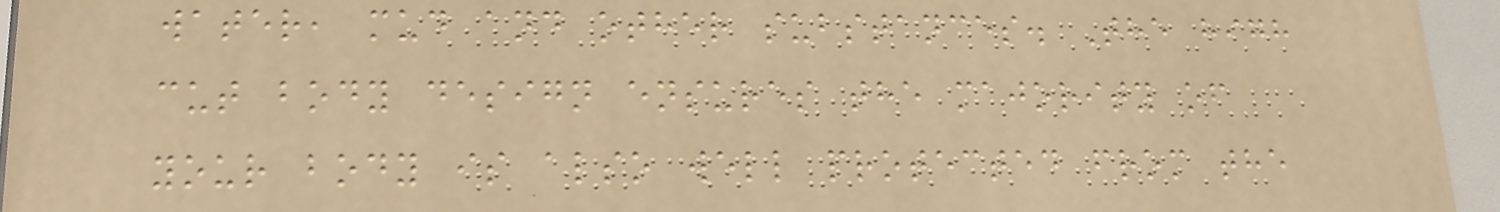water, mud and other substances. The high
cut body design ensures the majority of
your body is also well protected from the
